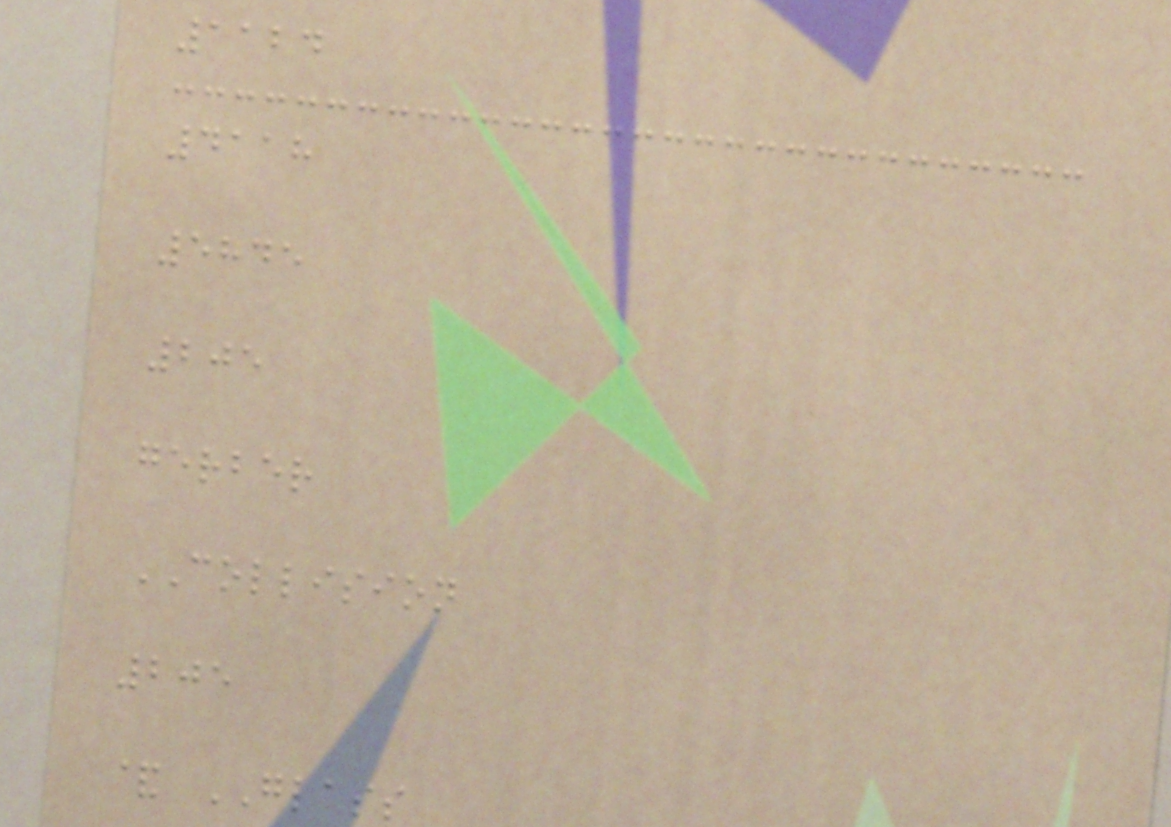1124
4118
5845
205
gerber
COLLISION
205
& GLASS
